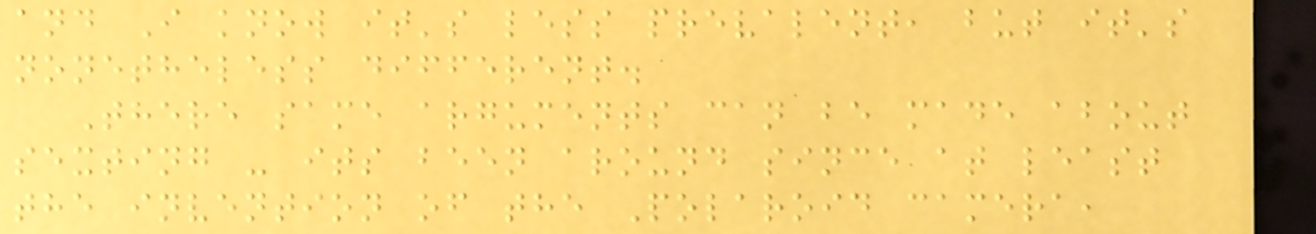and I know it's less prevalent, but it's
nonetheless different.
There same arguments can be made about
sexting - its been around since at least
the invention of the Polaroid camera,
